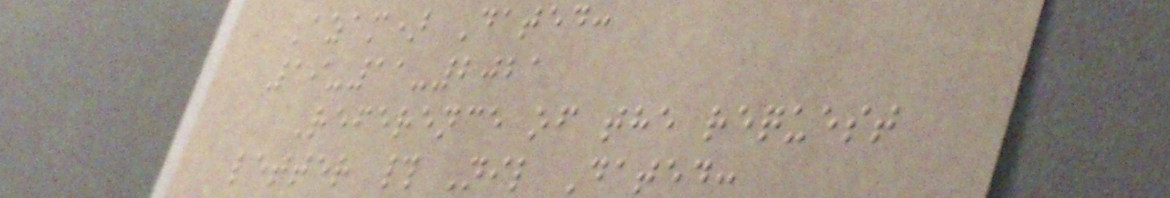Azam) Dated:
19-11-2021
Reference of the request
letter # Nil Dated:
